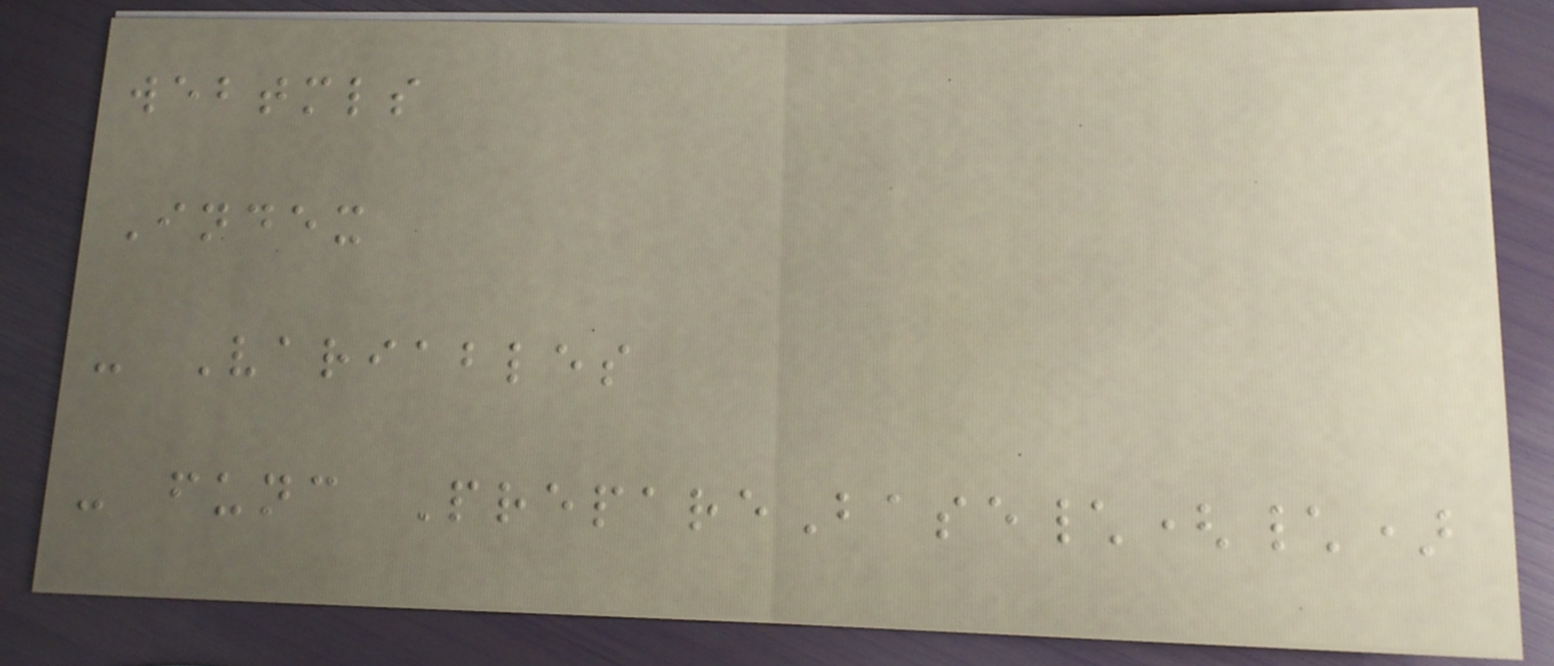webtmls
Index
- Variables
- func PrepareBase\(\)
